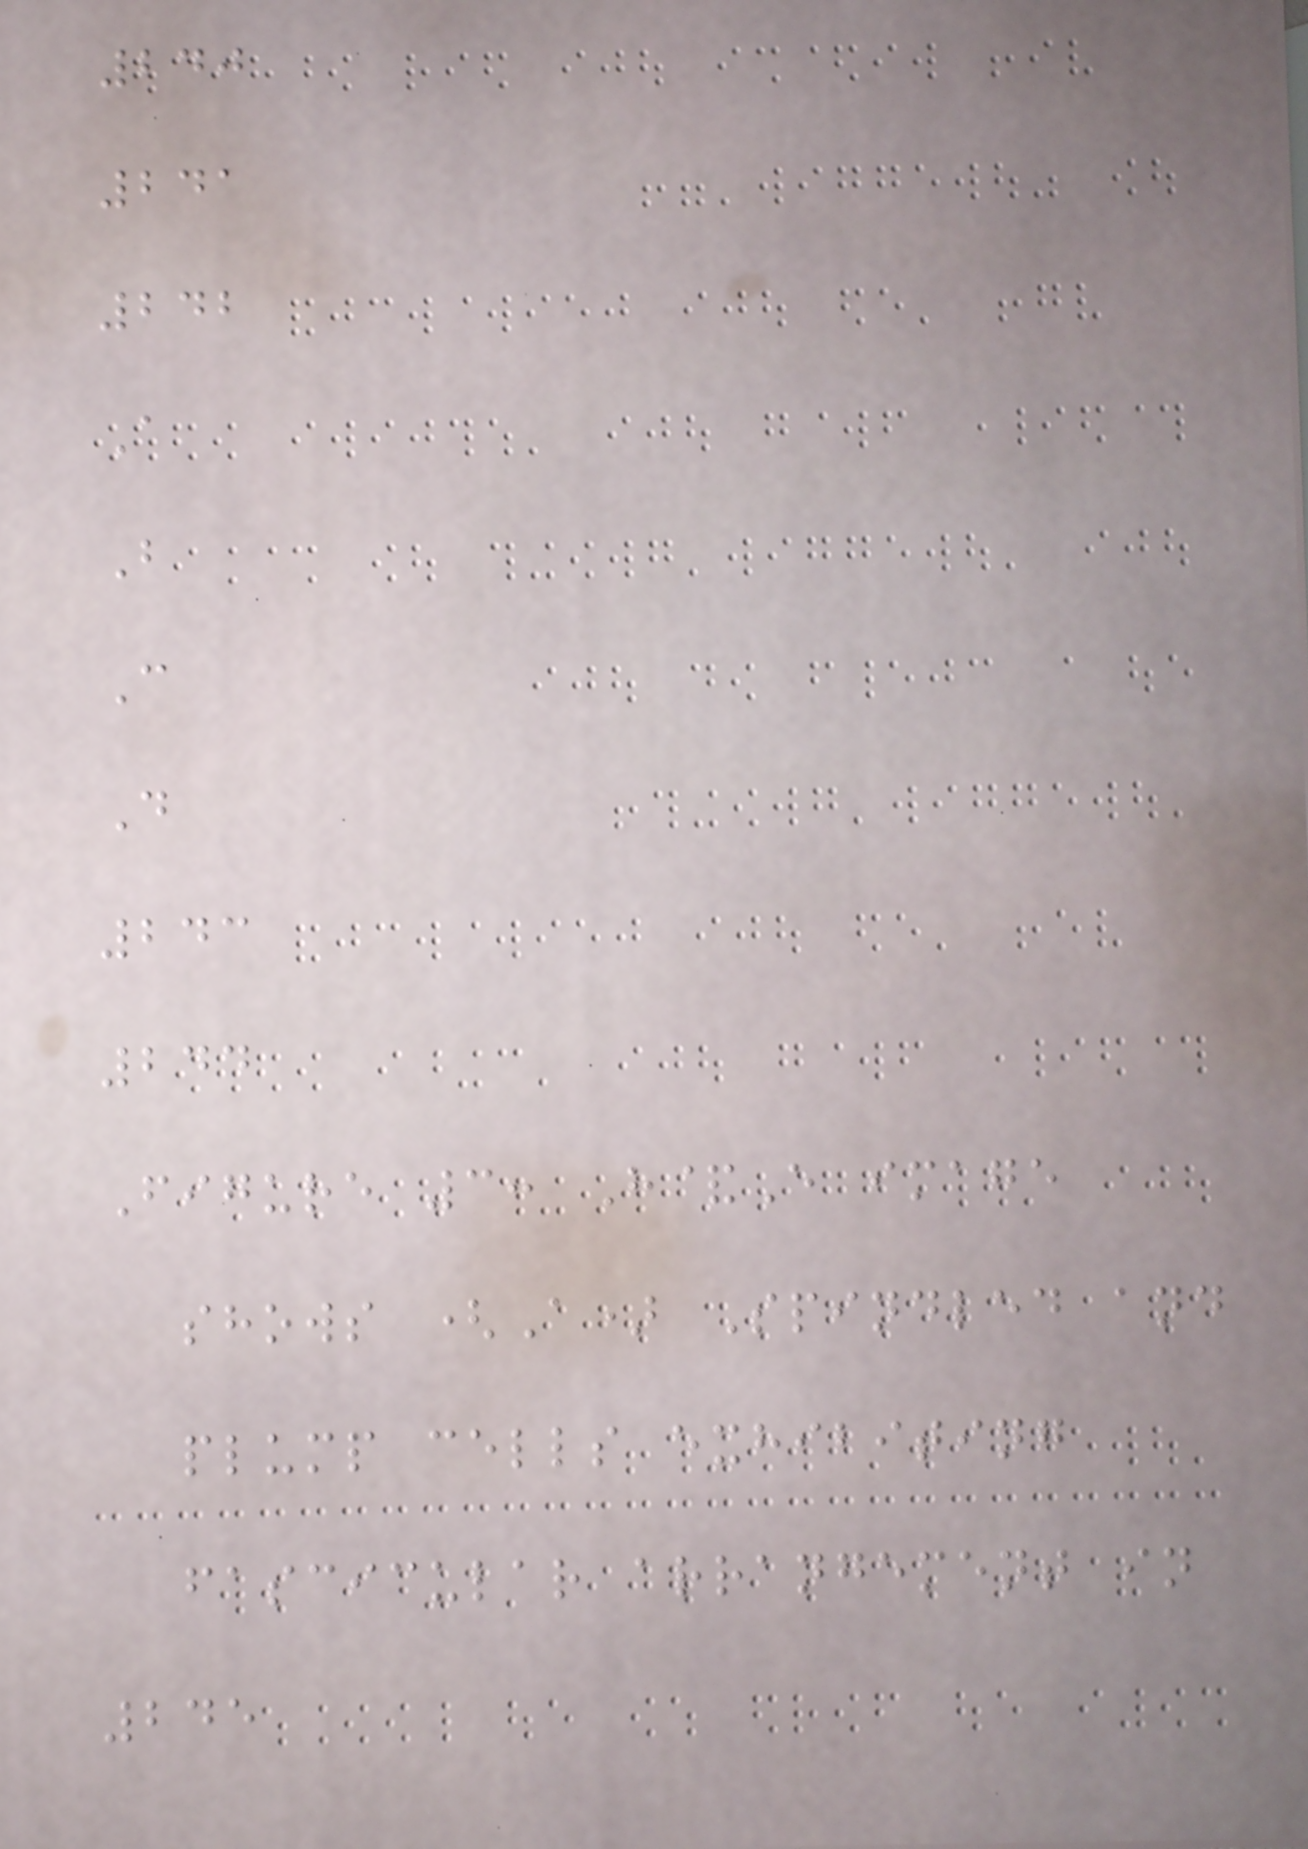240
241
242
A
B
C
D
243
244
Figure 3: H&E image
shows (A) Spindled and
plump cells exhibiting
fascicular arrangement in
245
